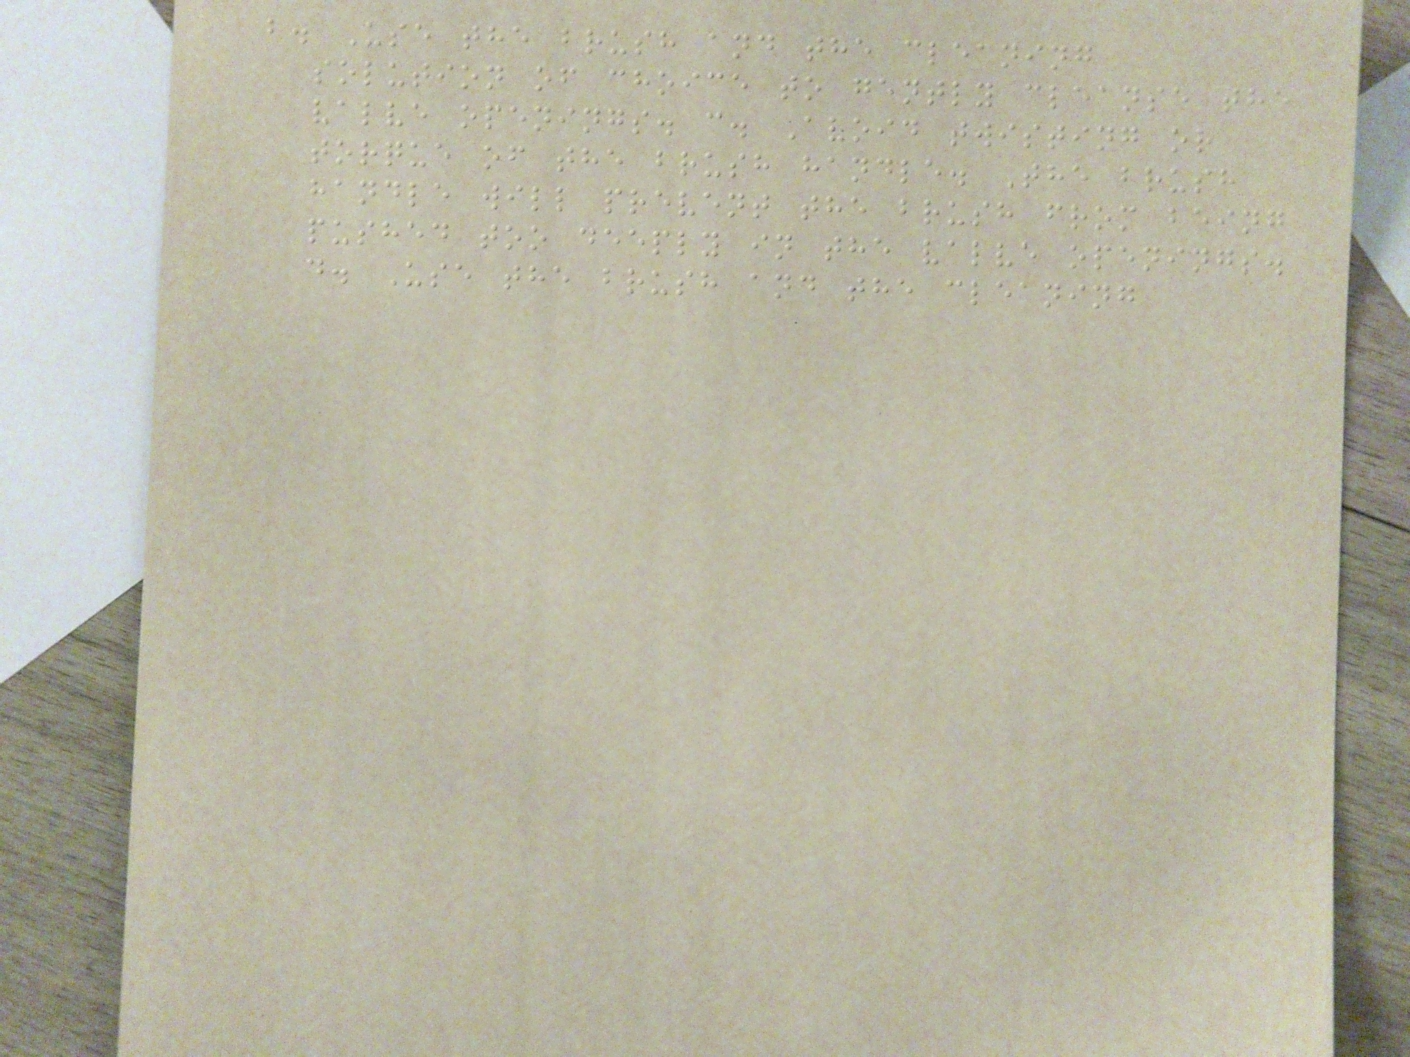b. Use the brush and the cleaning
solution of choice to gently cleanse the
valve openings. c. Avoid twisting or
torque of the brush handle. The brush
handle will prevent the brush from being
pushed too deeply in the valve openings.
d. Use the brush and the cleaning
